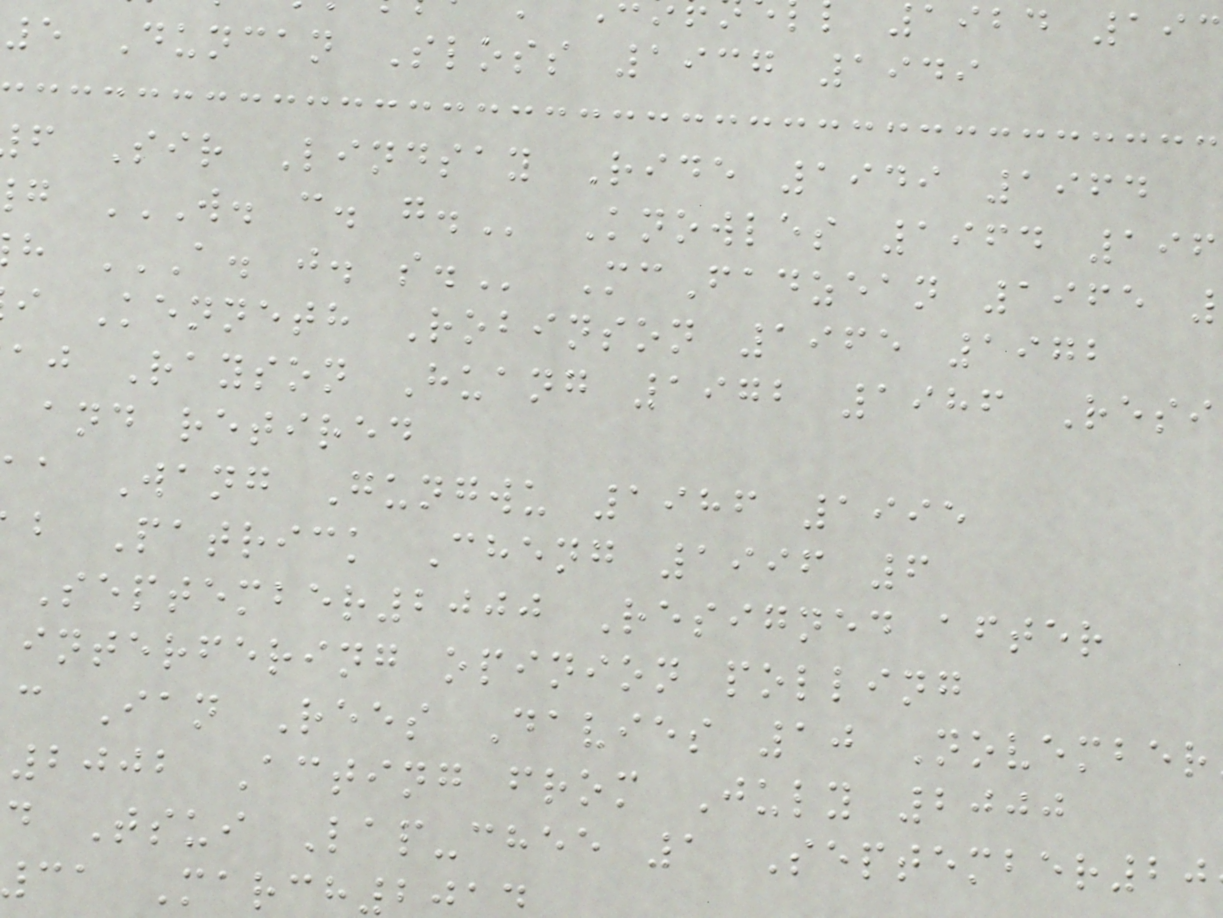1924 193
5 Duncan Sloss 1937 1949
f Sir Lindsay Ride 1949 1964
g W. C. G. Knowles 1964 196
h A. J. S. McFadzean 1965
i Kenneth Robinson 1965 1972
aj Rayson Huang 1972 1986 Resi
and retired
a Wang Gungwu 1986 1995
b Patrick Cheng 1996 6
September2000 Resigned after
interfering opinion polling
c Ian Rees Davies 10 November
2002 Acting from July 2000
d Tsui Lap-chee 1 September20
ca March2
